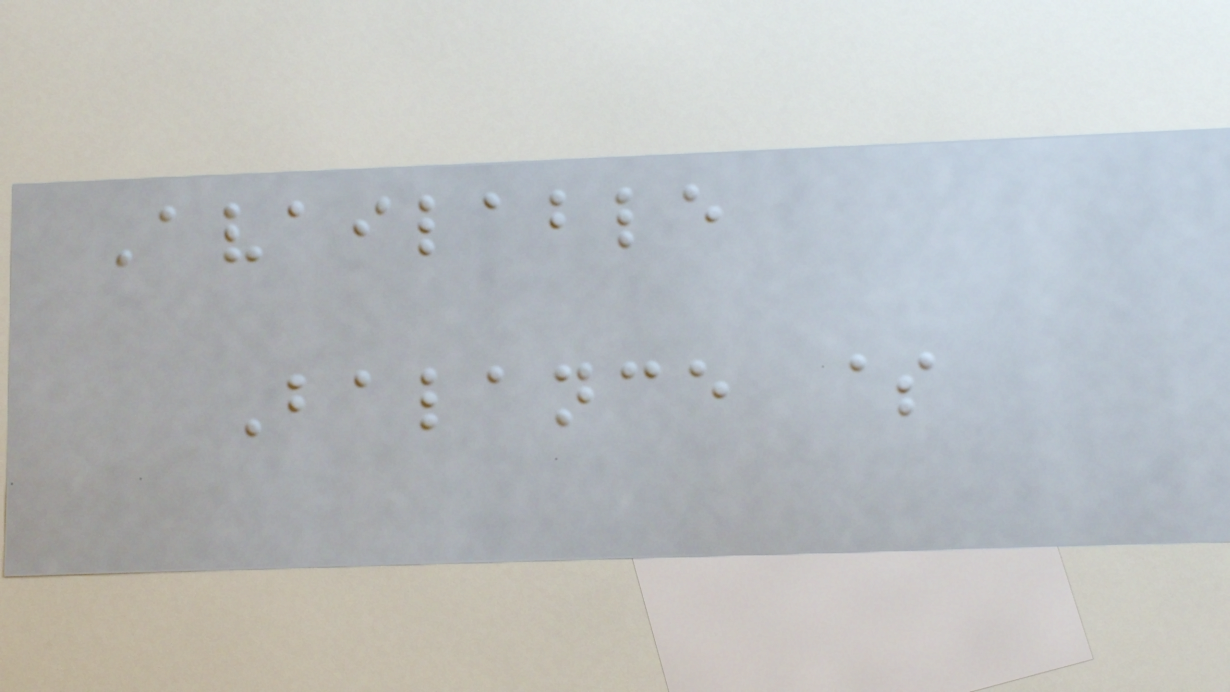Available
Balance $
